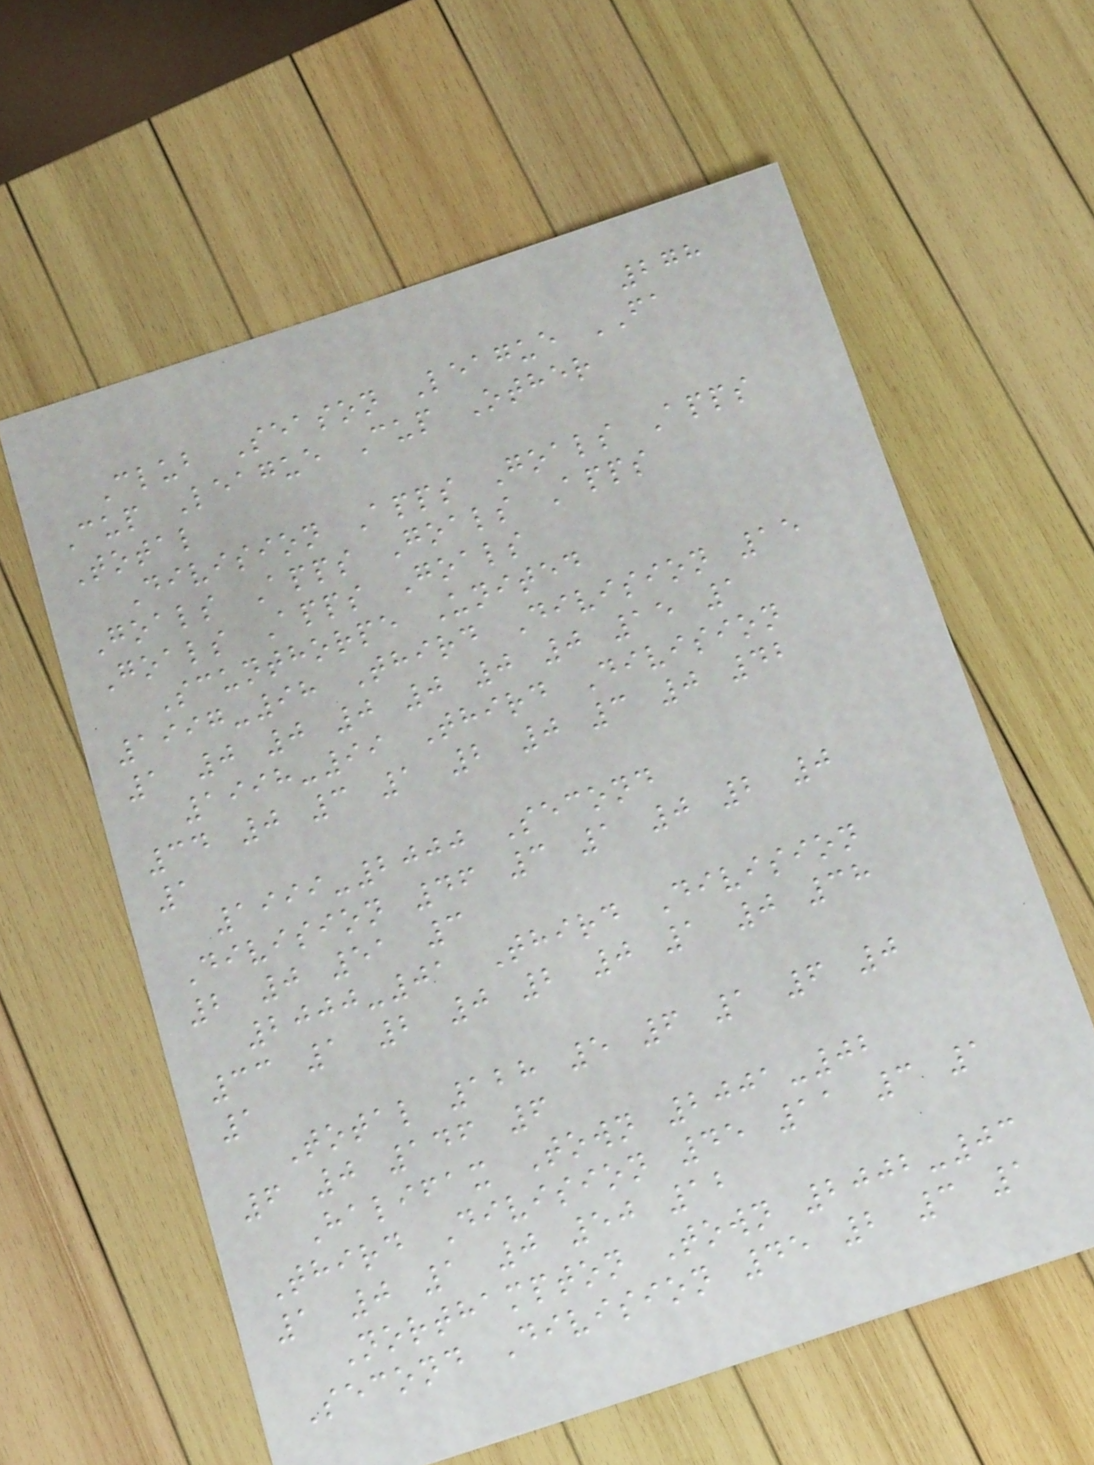278
Club Season League FA
Cup League Cup Other
Total
Division Apps Goals Apps
Goals Apps Goals Apps
Goals Apps Goals
Scunthorpe United
1997-98 Third Division 15
1 0 0 0 0 0 0 15 1
1998-99 Third Division
34 0 3 1 2 0 3 0 42
1
1999-2000 Second
Division 46 3 1 0 2 0
2 0 51 3
2000-01 Third Division
33 1 2 0 2 0 1 0 38
1
Total 128 5 6 1 6 0
6 0 146 6
Halifax Town 2001-02
Third Division 45 11 3 1
1 0 1 0 50 12
Northampton Town 2002-03
Second Division 45 2 3 1
